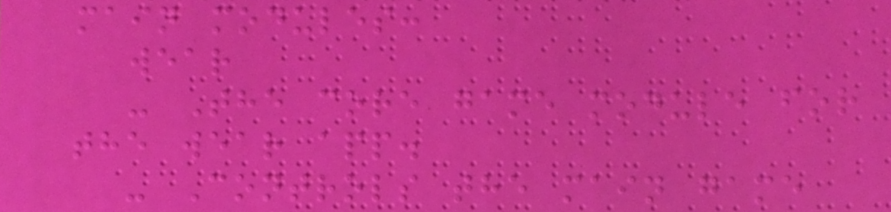main modules:
wear
- The core game module for
the wear app.
- Controls the main game
